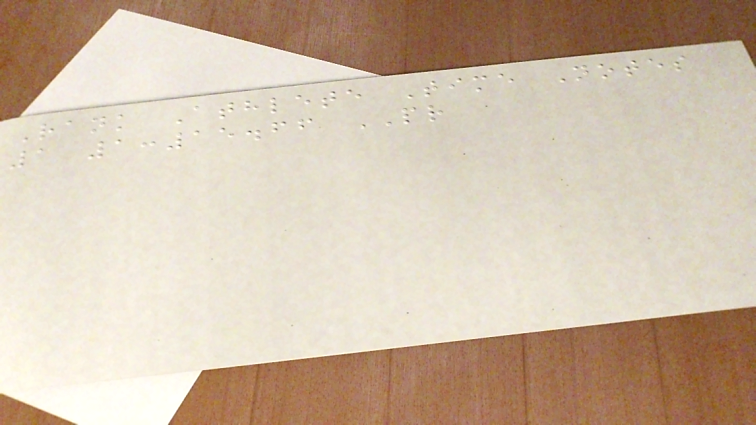Rank Athlete Time Notes
1 1:15.66 PR
